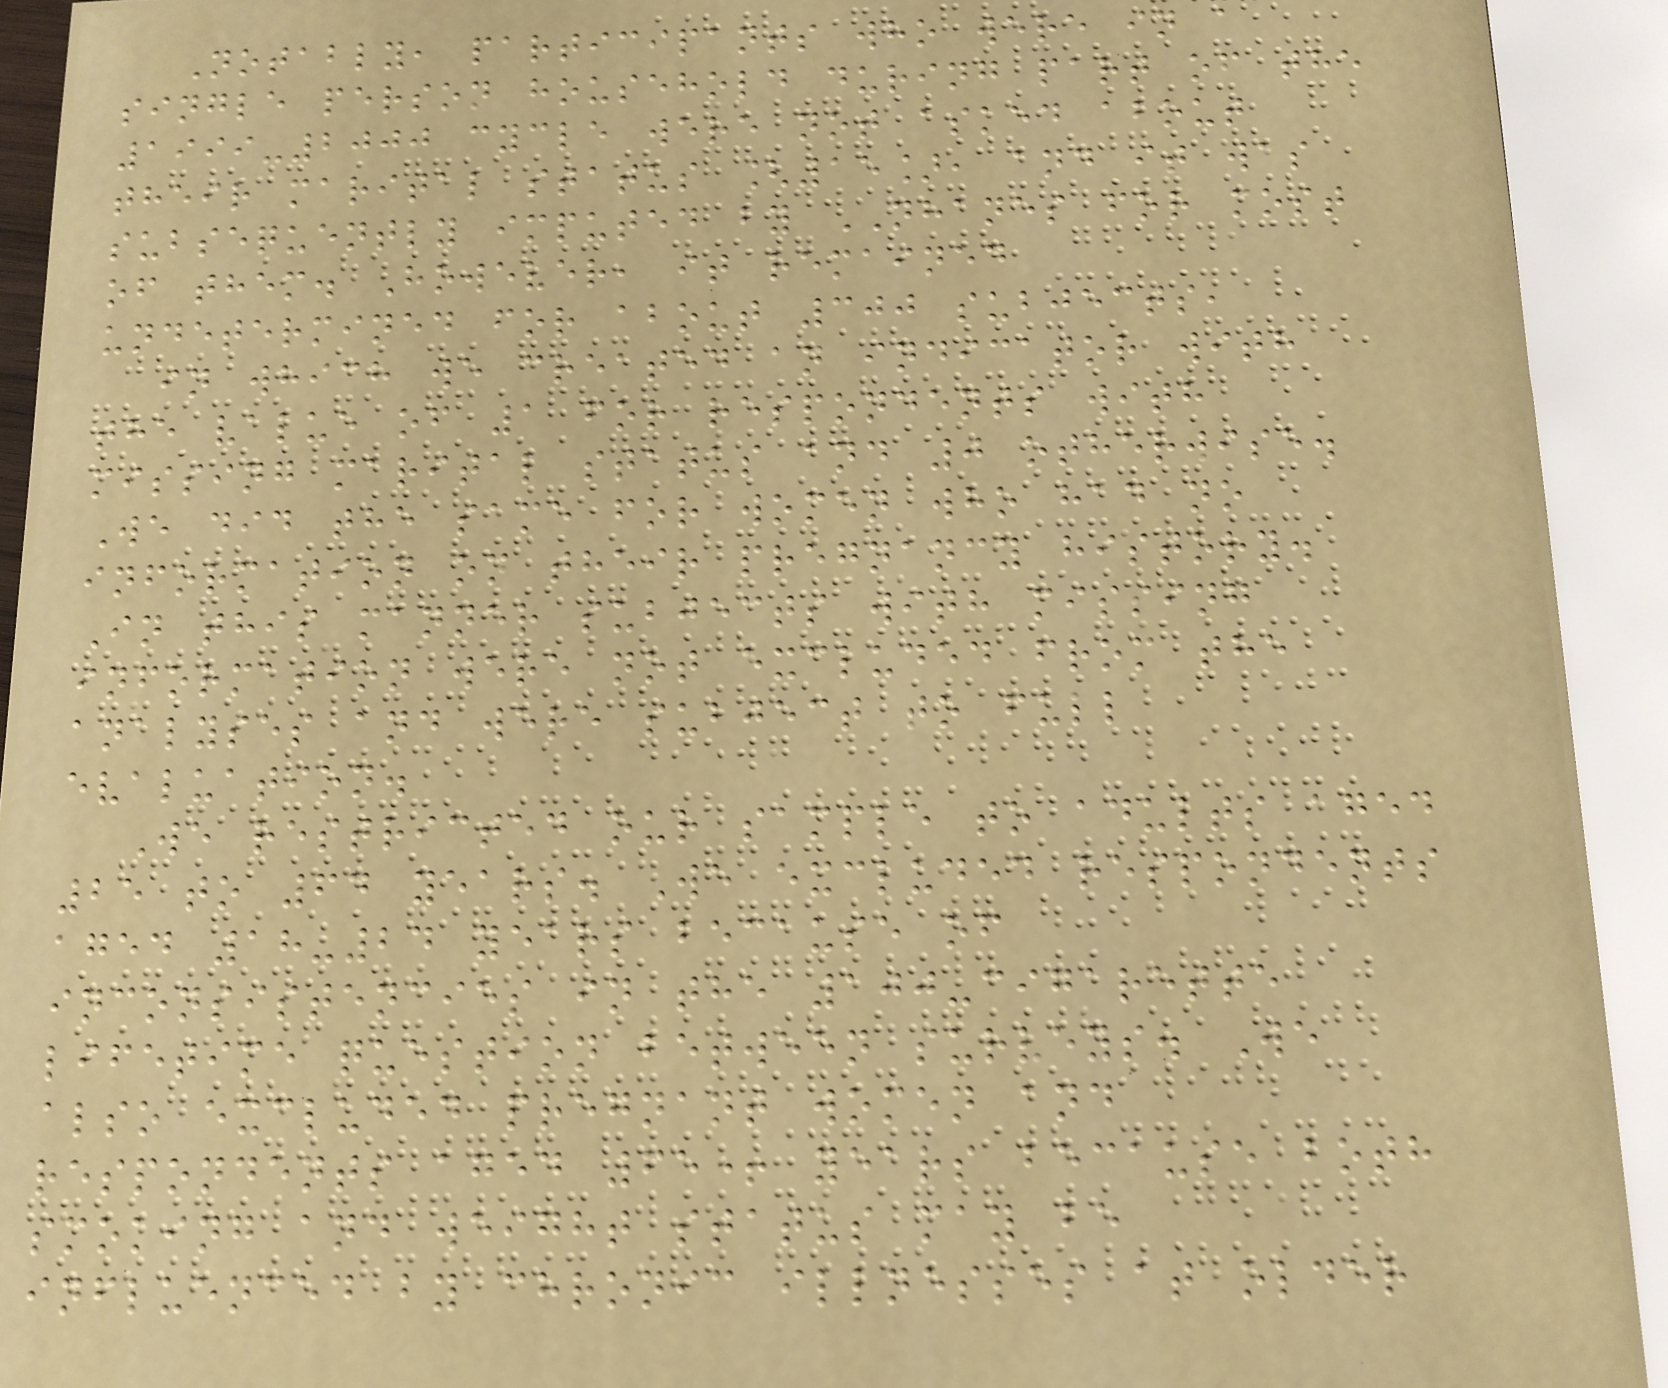Notably, participants who were in a
single person household during part of the
1999-2000 cycle were not asked about
their marital status [15], and it was
subsequently imputed by NHANES for most
of them. However, it remained
undetermined for about 300 subjects,
in which we created an indicator with
the value of 1 for respondents with
missing marital status and 0 otherwise.
We did the same for women who had no
information on their pregnancy history.
In this manner subjects with missing
information were not excluded from the
analyses and were subject to full
evaluation.
We restricted our sample to adults aged
25 to 64 years. We excluded respondents
aged 18-24 years because of
inconsistencies in the 100-cigarette
lifetime question between surveys. We
also excluded pregnant women and
respondents aged 65+ years because both
smoking and weight status may be
influenced by chronic illnesses at older
